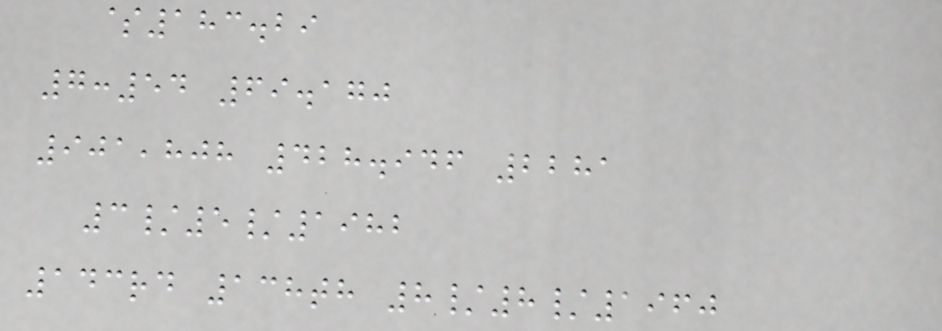$183.29
7:54 69.170
901,808 428.946 2281
3/5/1982
143rd 138th 8/8/1960
